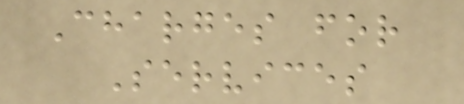Charges for
Services
